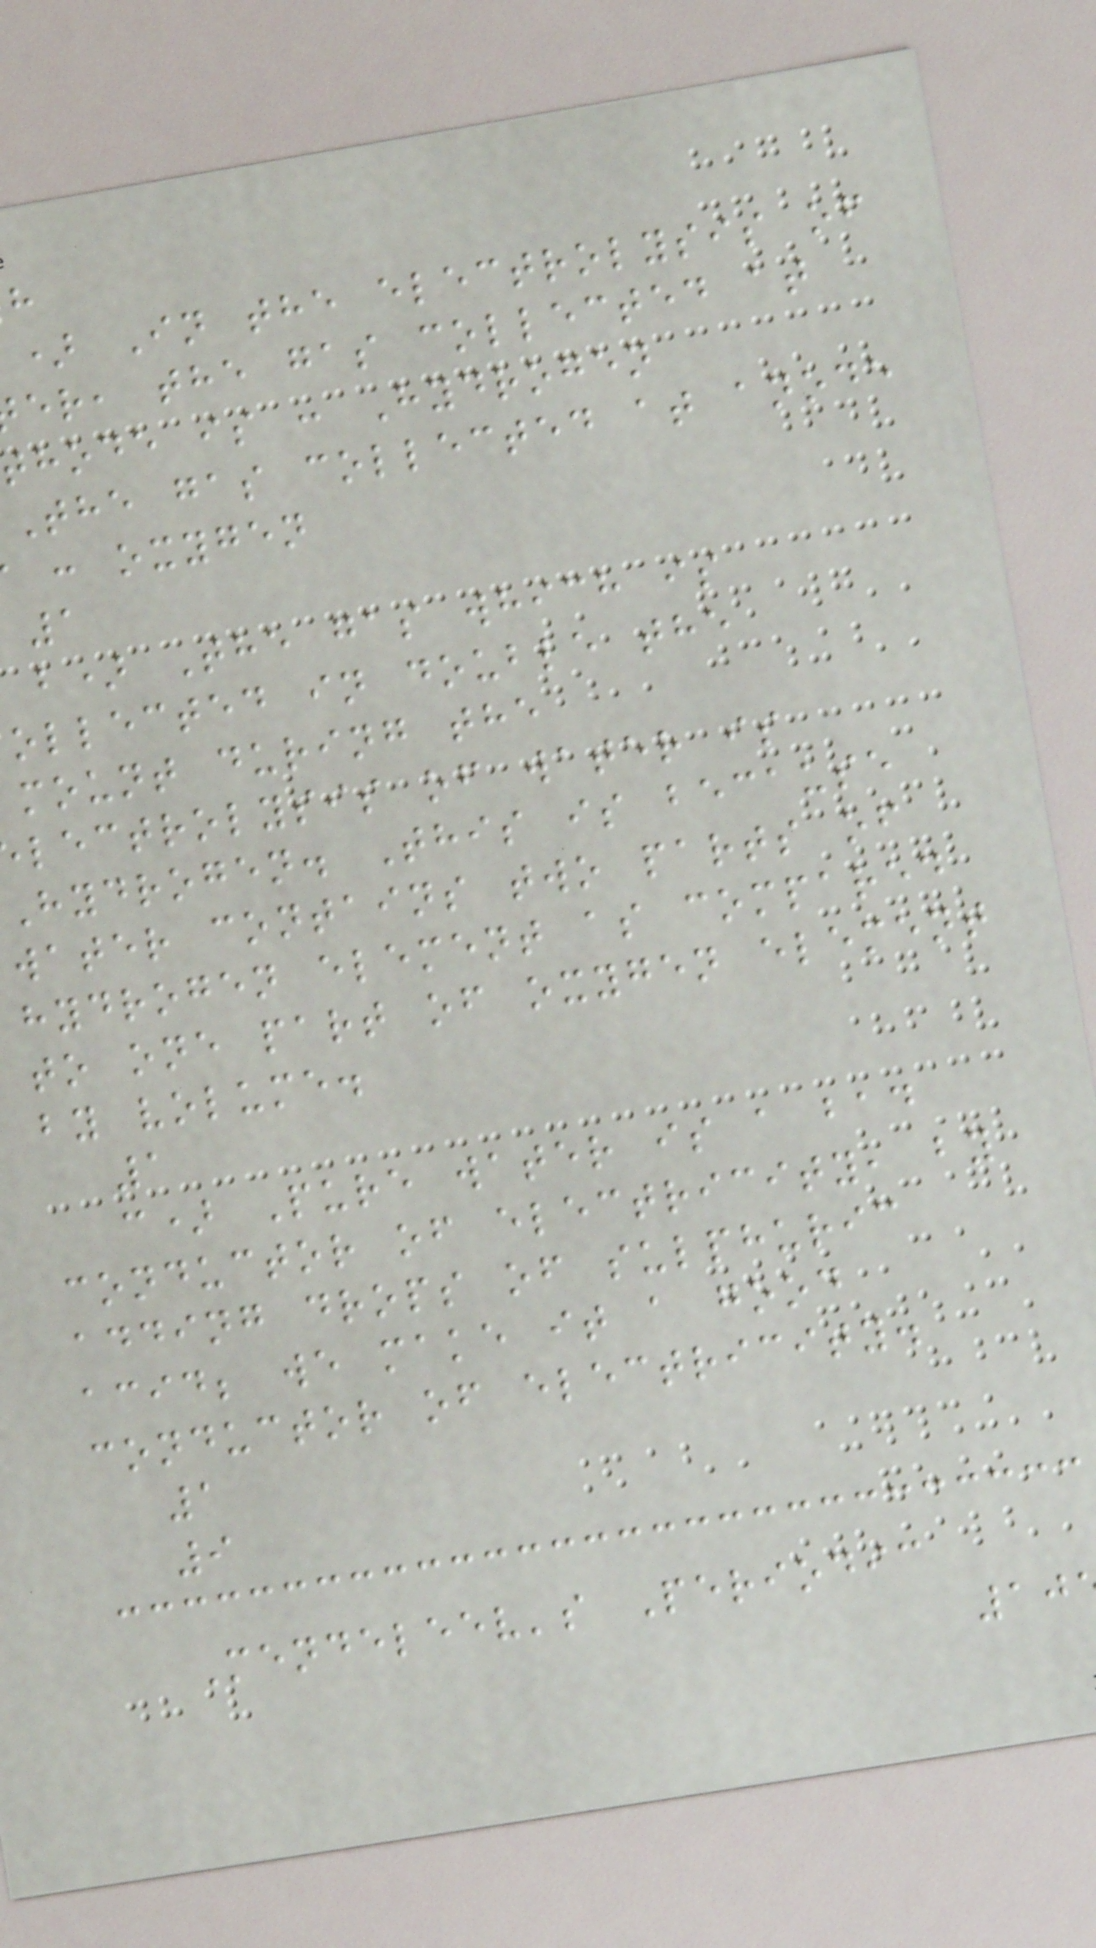) In the electrolysis of
er, the gas collected at
thode is : Hydrogen
The gas collected at anode
: oxygen
1
b) The gas which is
ollected in double the
mount during the
lectrolysis of water is
Hydrogen. This is because
water contains two parts of
hydrogen element as compared
to one part of oxygen element
by volume.
1
c) Pure water is a bad
conductor of electricity, by
adding drops of sulphuric
acid; we make it a good
conductor of electricity.
1
9
Mendeleev's Periodic
